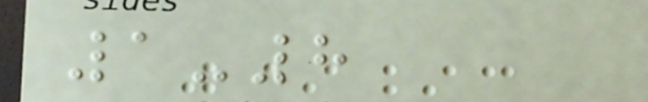1-8
